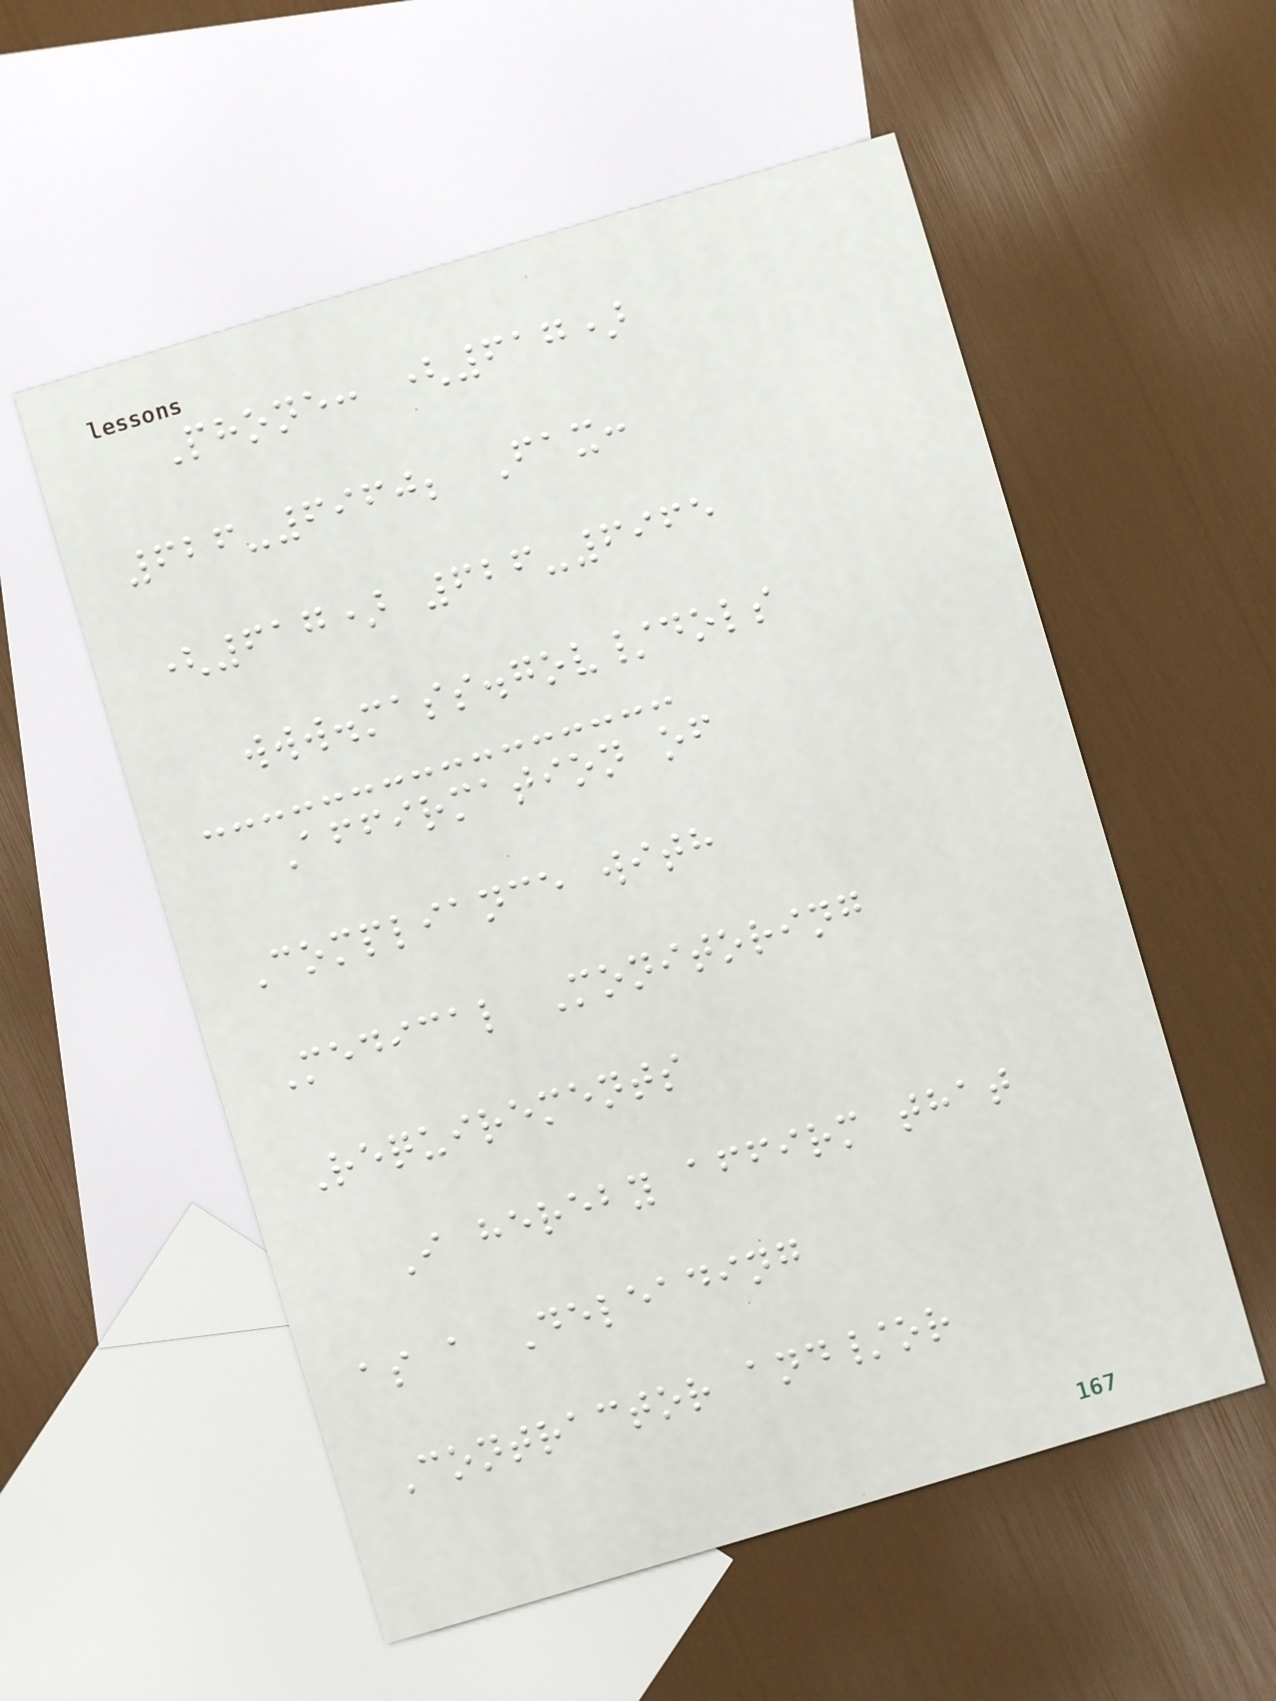Phone: (617)
626-6960; Fax:
(617) 626-6965
www.mass.gov/dols
Affirmation of
Compliance with
Medical Monitoring
Requirements
I hereby affirm that
as a Deleading
Contractor and/or
